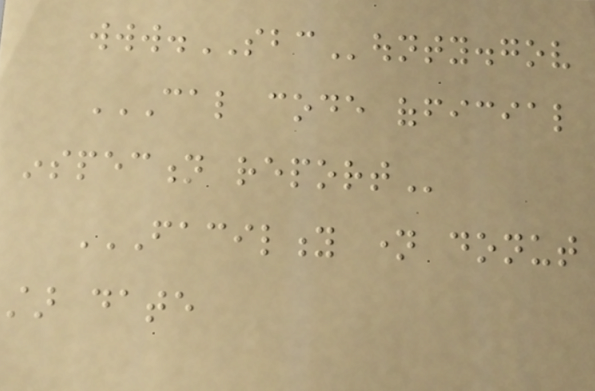www.SBCounty.gov
CAL CODE OFFICIAL
INSPECTION REPORT
FACILITY NAME DONUT
STAR DATE
